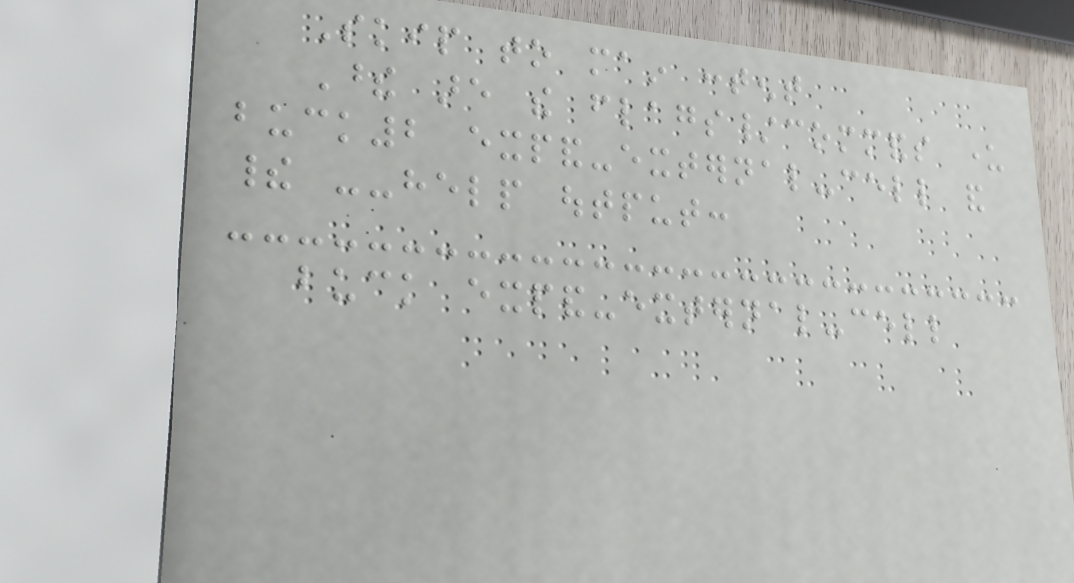Skip to main content
These are the flags/commands under
buck2 expand-external-cell and
their --help output:
buck expand-external-cell
